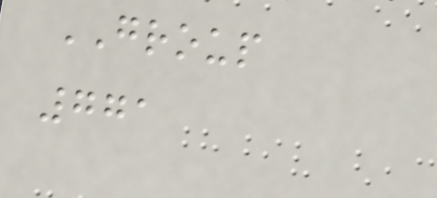GROUP
771
